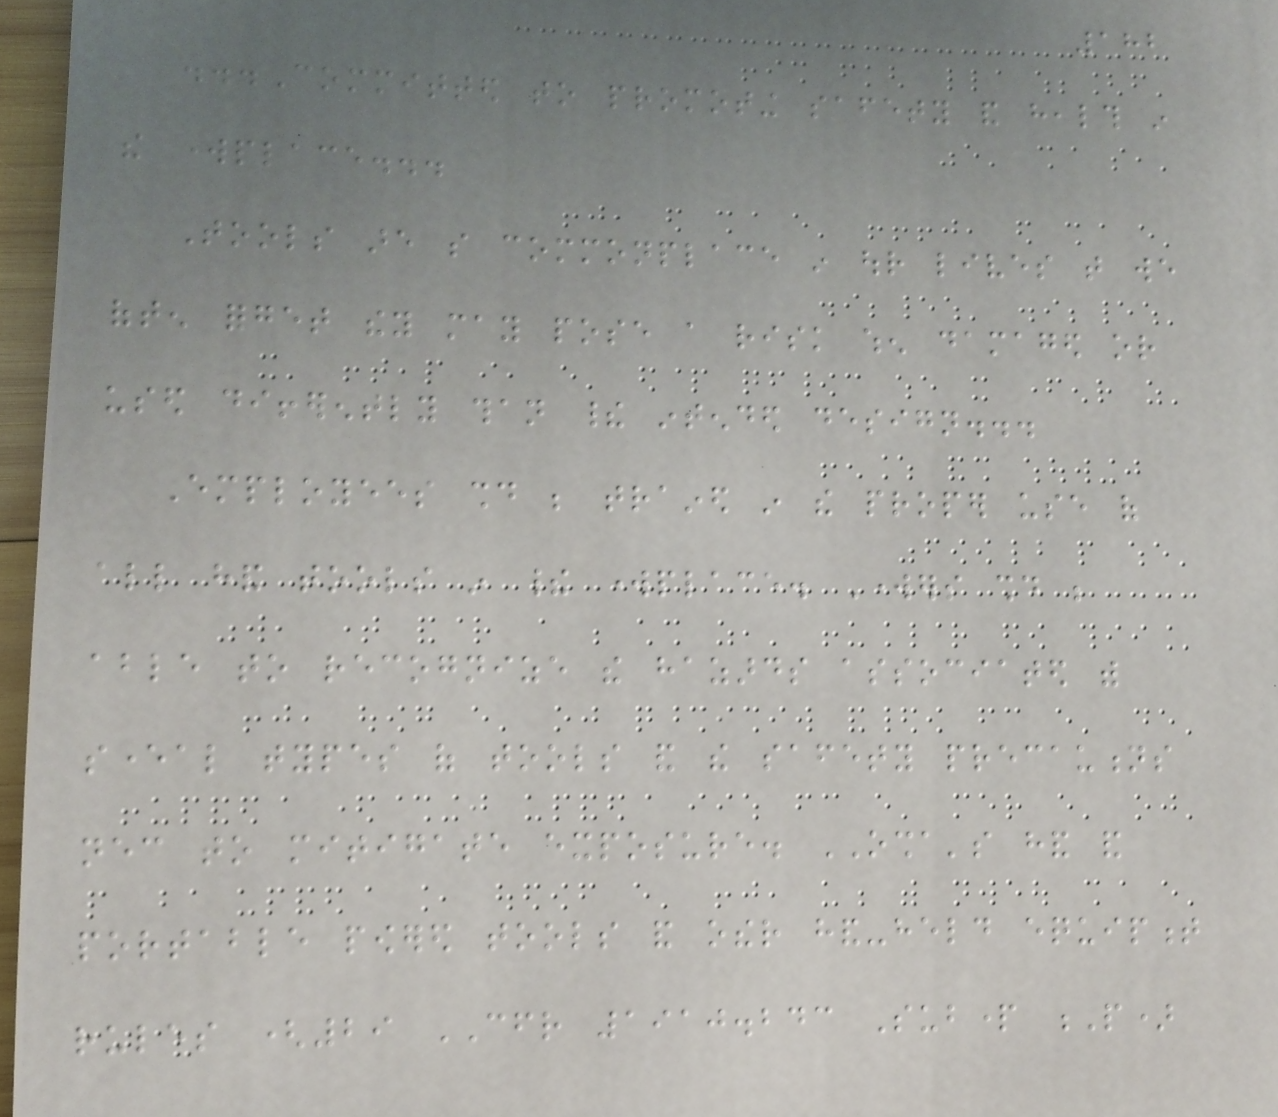182
...Committed to promoting safety and health in
the workplace...
Tools are so commonplace in our lives that we
often forget they may pose a risk when damaged or
used differently than their intended design...
Employees should be trained in the proper use of
all hand tools in their workplace. Workers should be
able to recognize the hazards associated with
several types of tools and the safety precautions
necessary to mitigate exposure. OSHA's hand and
portable powered tools and other hand-held equipment
rules (29 CFR 1910.243 Subpart P)
